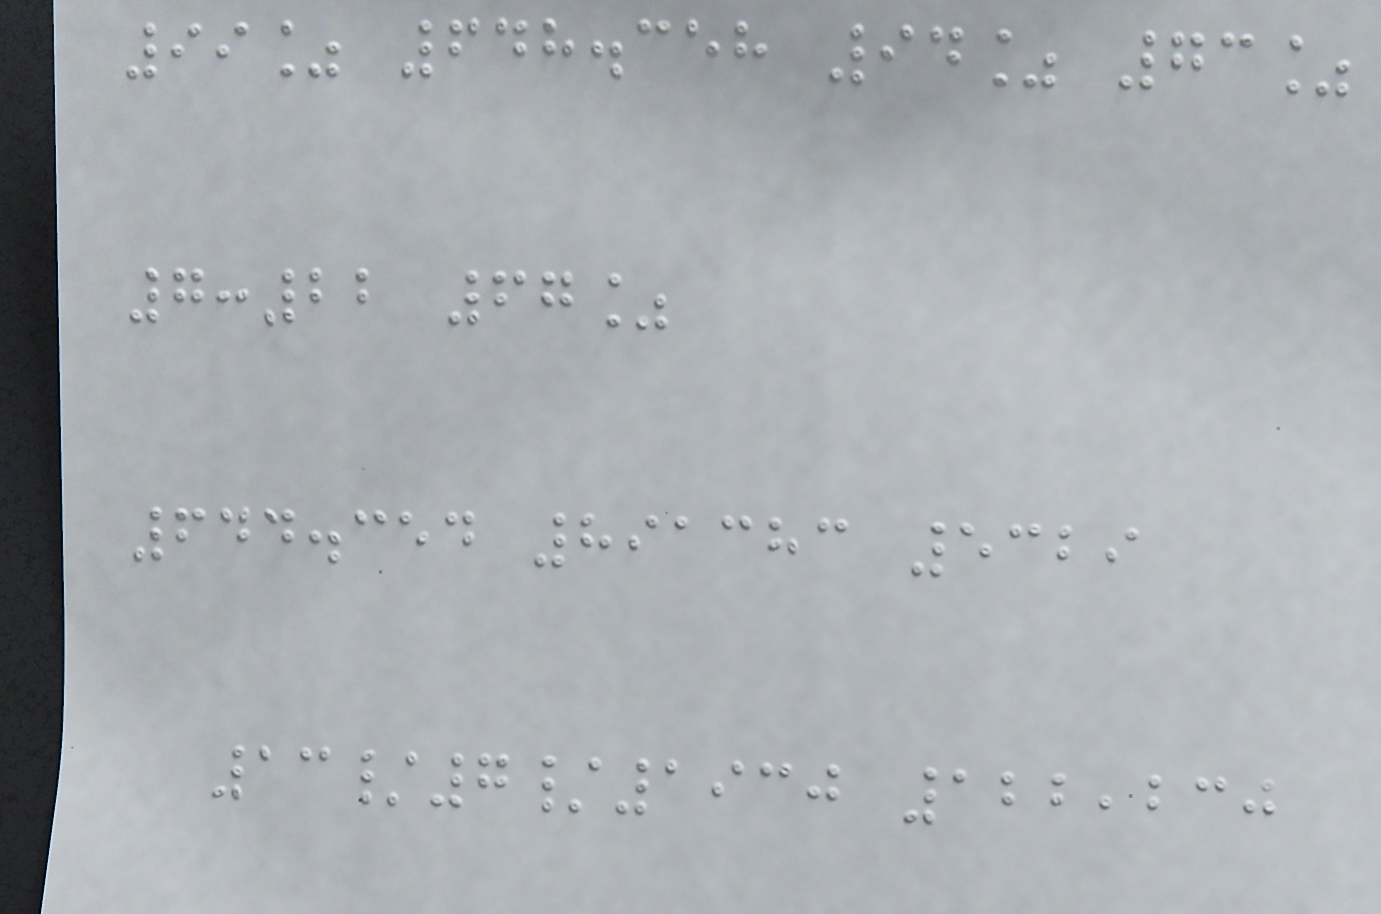99% 648.358 94% 73%
7:22 67%
644.354 891383 5329
13/7/1930 122,230
